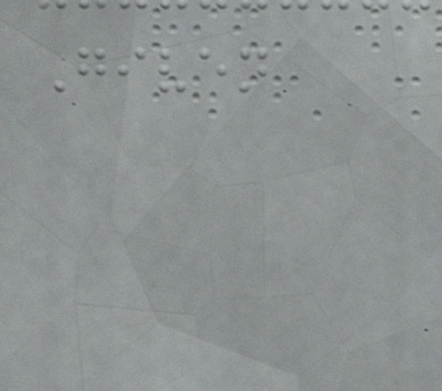Given
